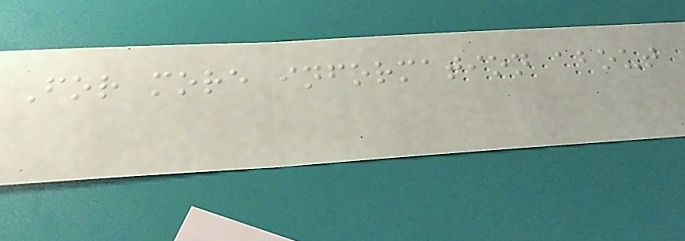For more information about
